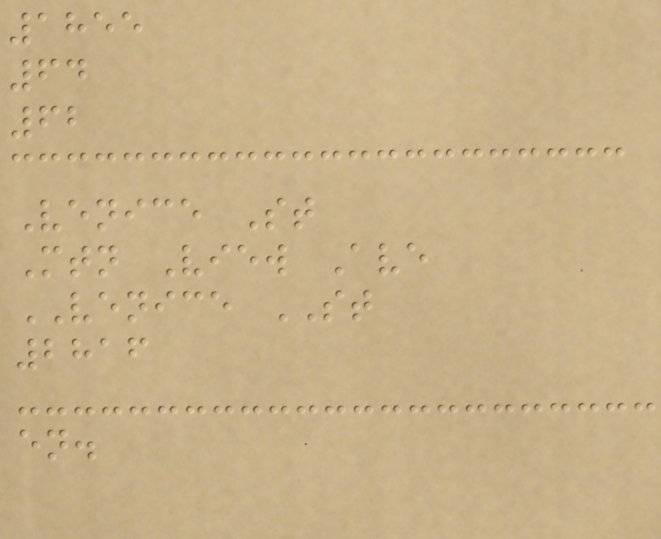1855
64
62
Venice St
Mtn View Ave
VENICE ST
2816
en.
